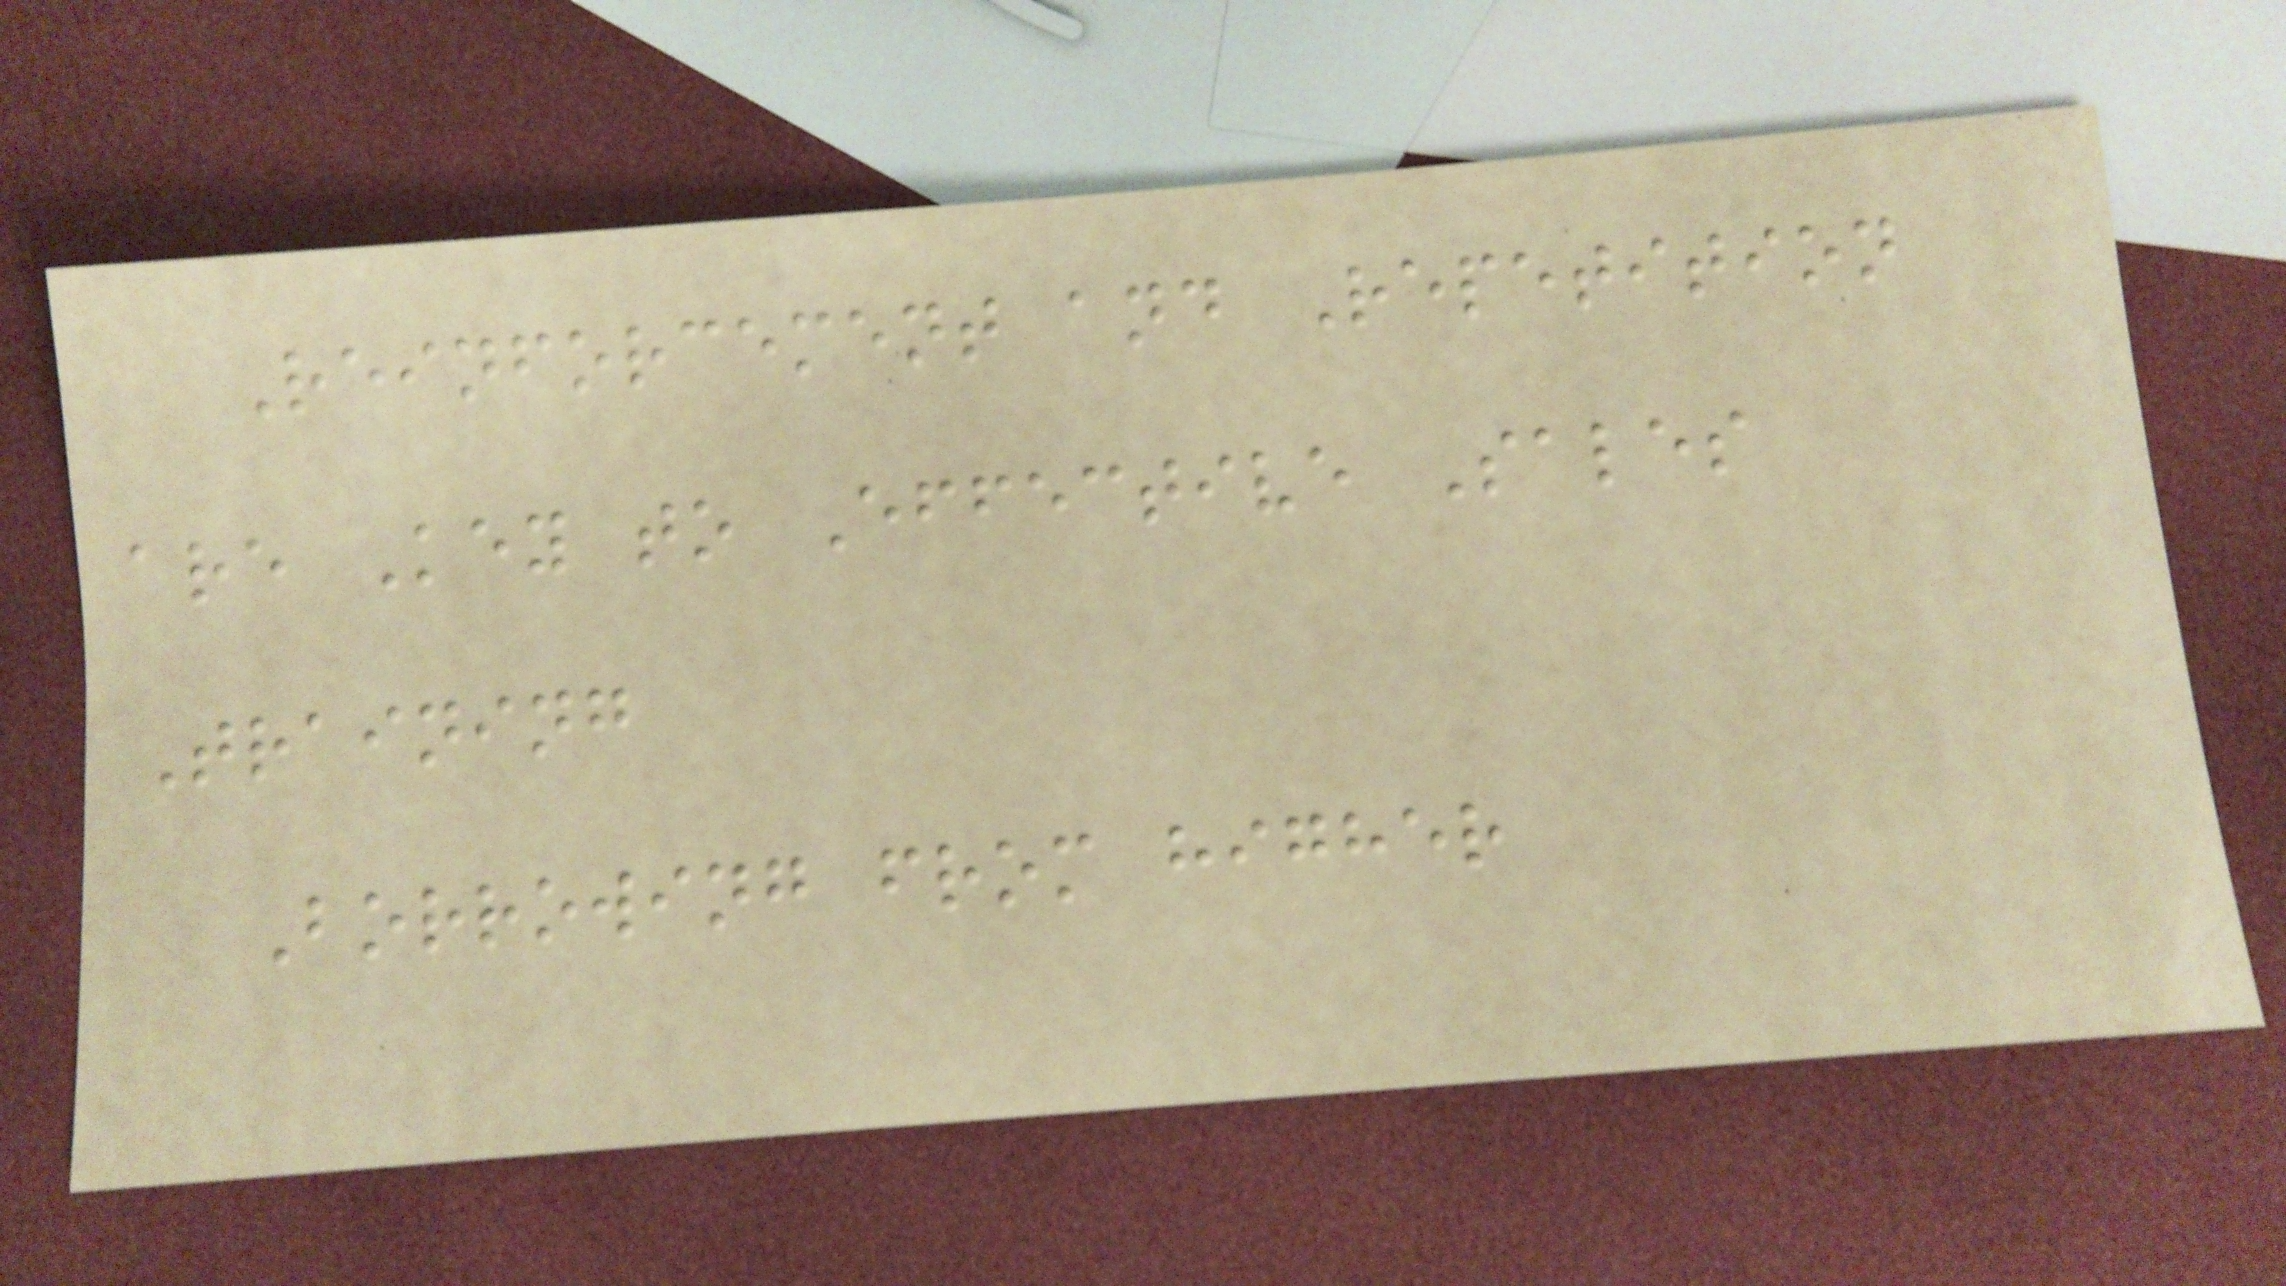Reinforcement and Repetition
are Key to Effective Sales
Training
Borrowing from higher
